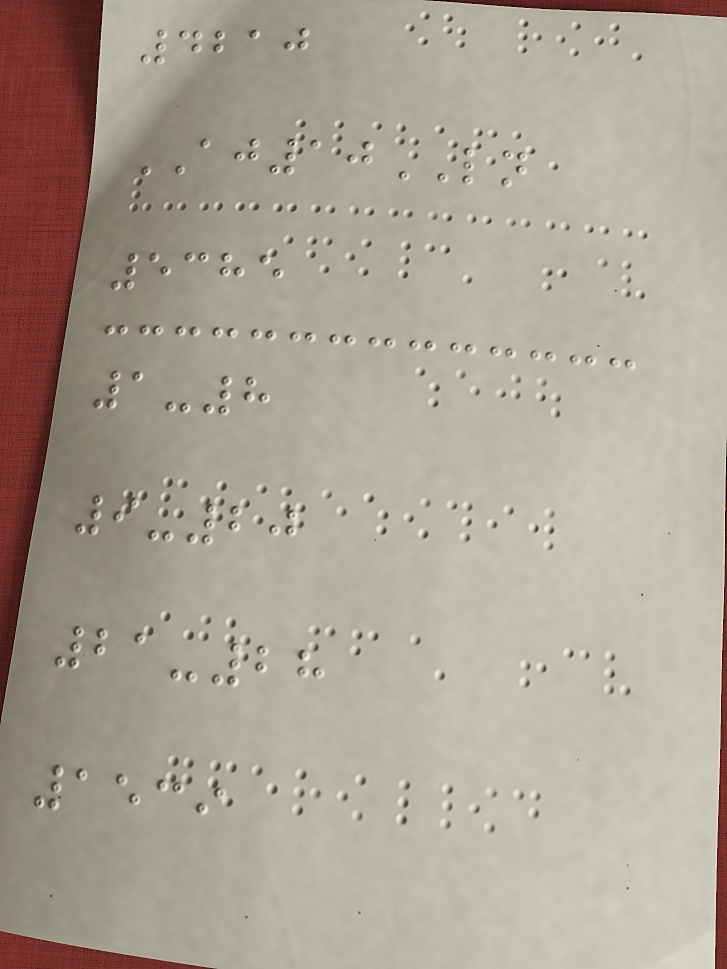4210
AJ10LN
5385
1-8
9-20
21-28
1539
